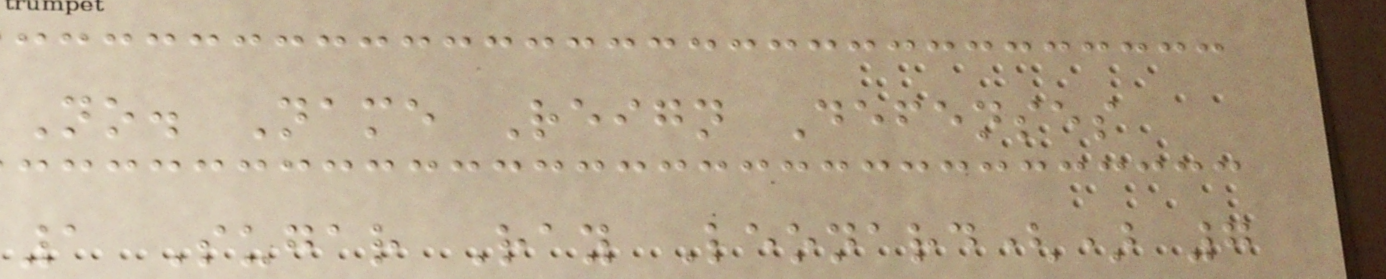No. Name Reign Defenses
1 Sugar Ray Leonard() 7
